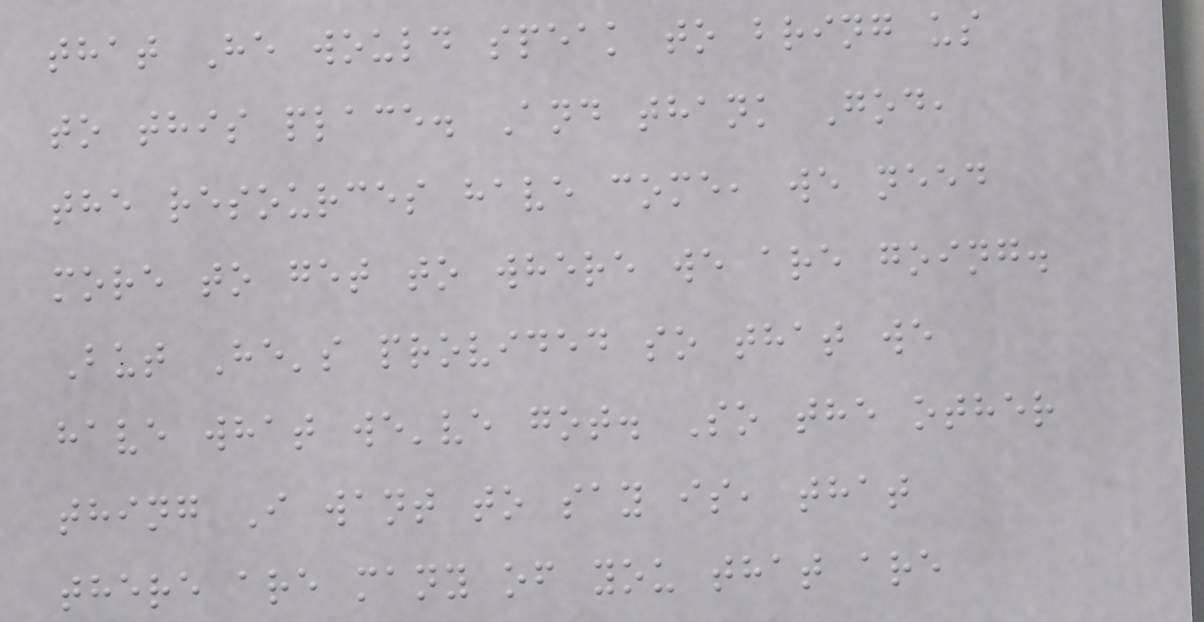that He would speak to bring us
to this place. And thank God,
the resources have come, we need
more to get to where we are going.
But He's provided so that we
have what we've got. So the other
thing I want to say is, that
there are many of you that are
